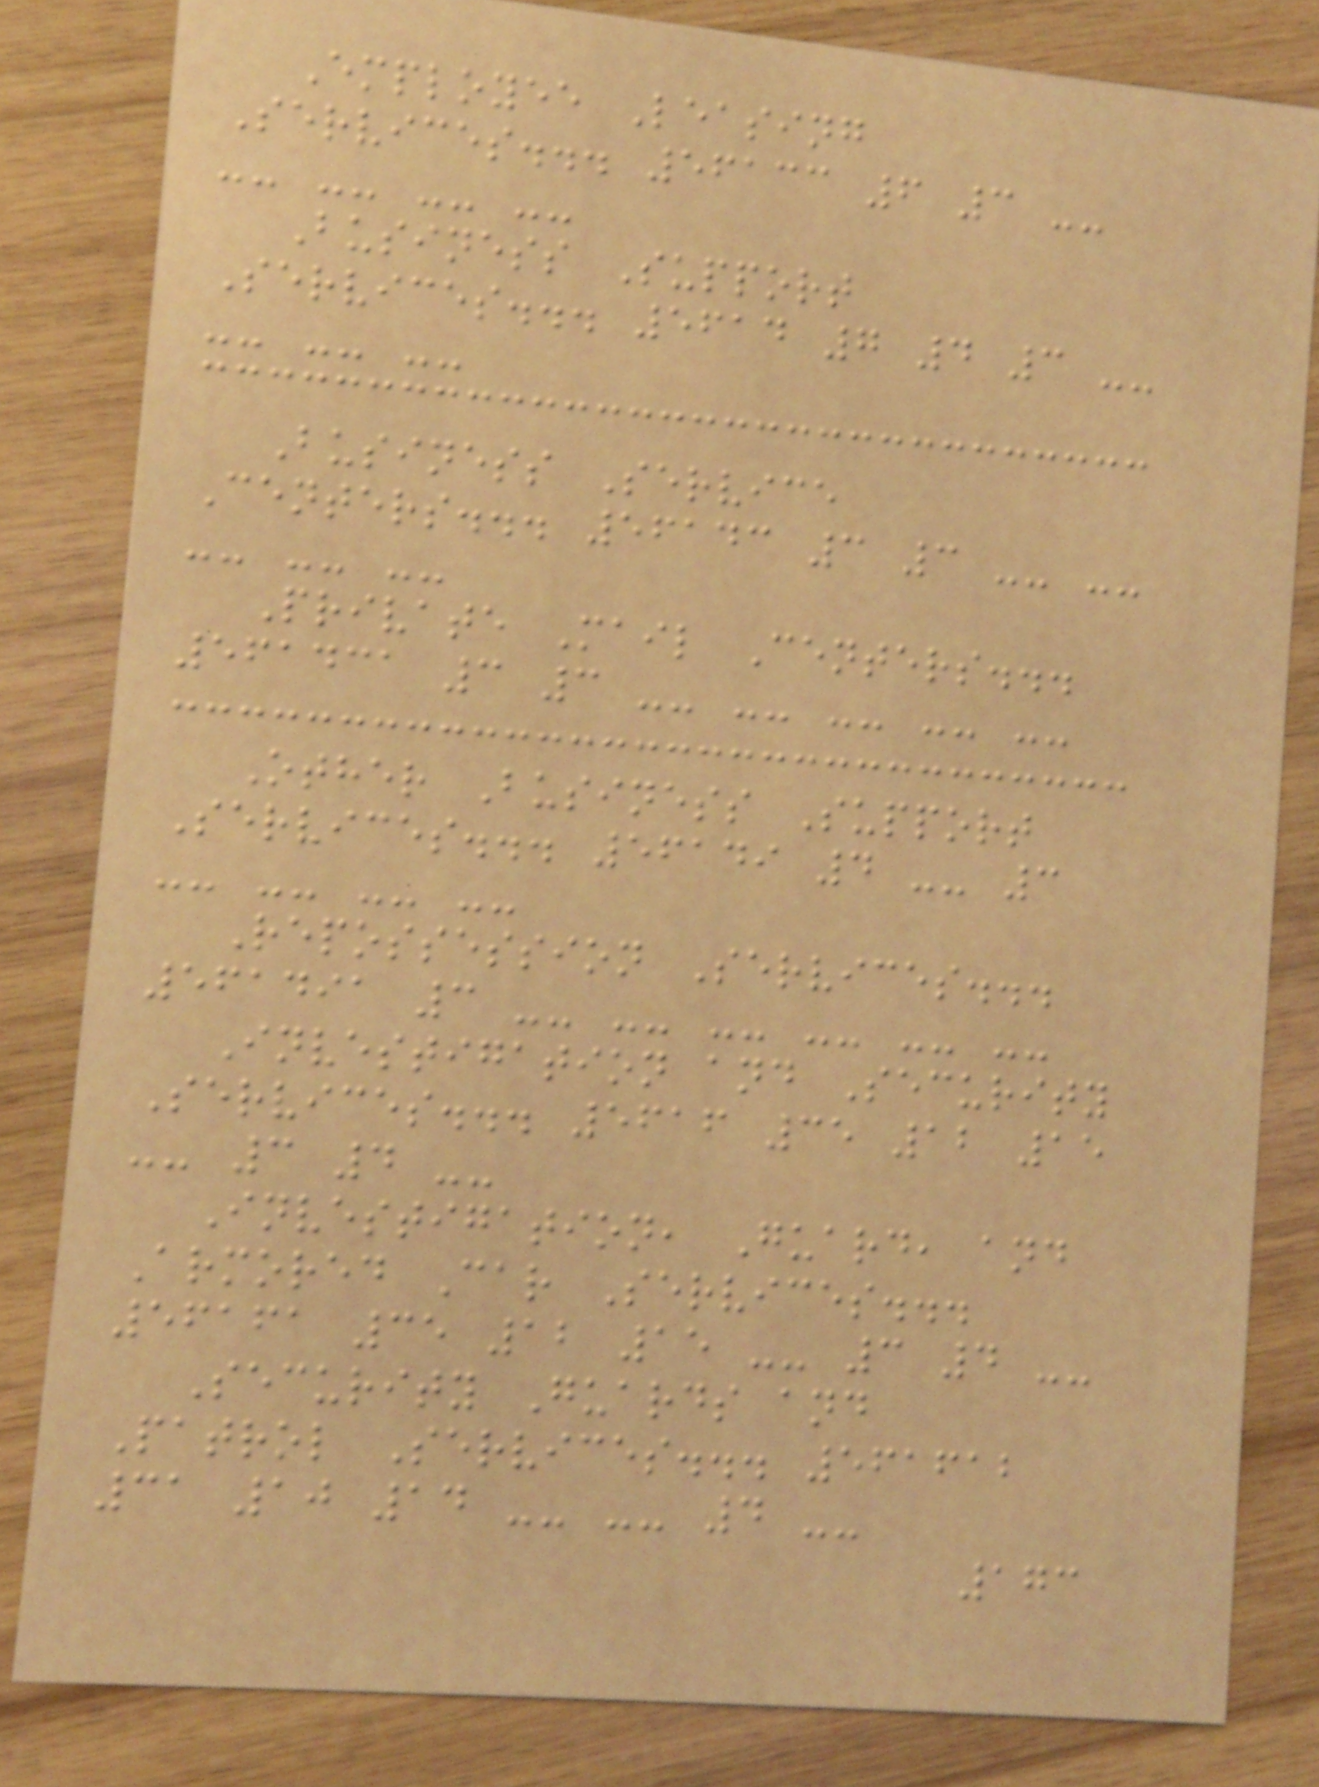Employee Leasing
Services... 56133 6 3 --
-- -- -- --
Business Support
Services... 5614 7 4 3 --
-- -- --
Business Service
Centers... 56143 3 3 -- --
-- -- --
Private Mail Centers...
561431 3 3 -- -- -- -- --
Other Business Support
Services... 56149 4 -- 3
-- -- -- --
Repossession Services...
561491 3 -- -- -- -- -- --
Investigation and Security
Services... 5616 35 12 15
-- 3 4 --
Investigation, Guard, and
Armored Car Services...
56161 35 12 15 -- 3 4 --
Security Guards and
Patrol Services... 561612
31 10 14 -- -- 4 --
173
